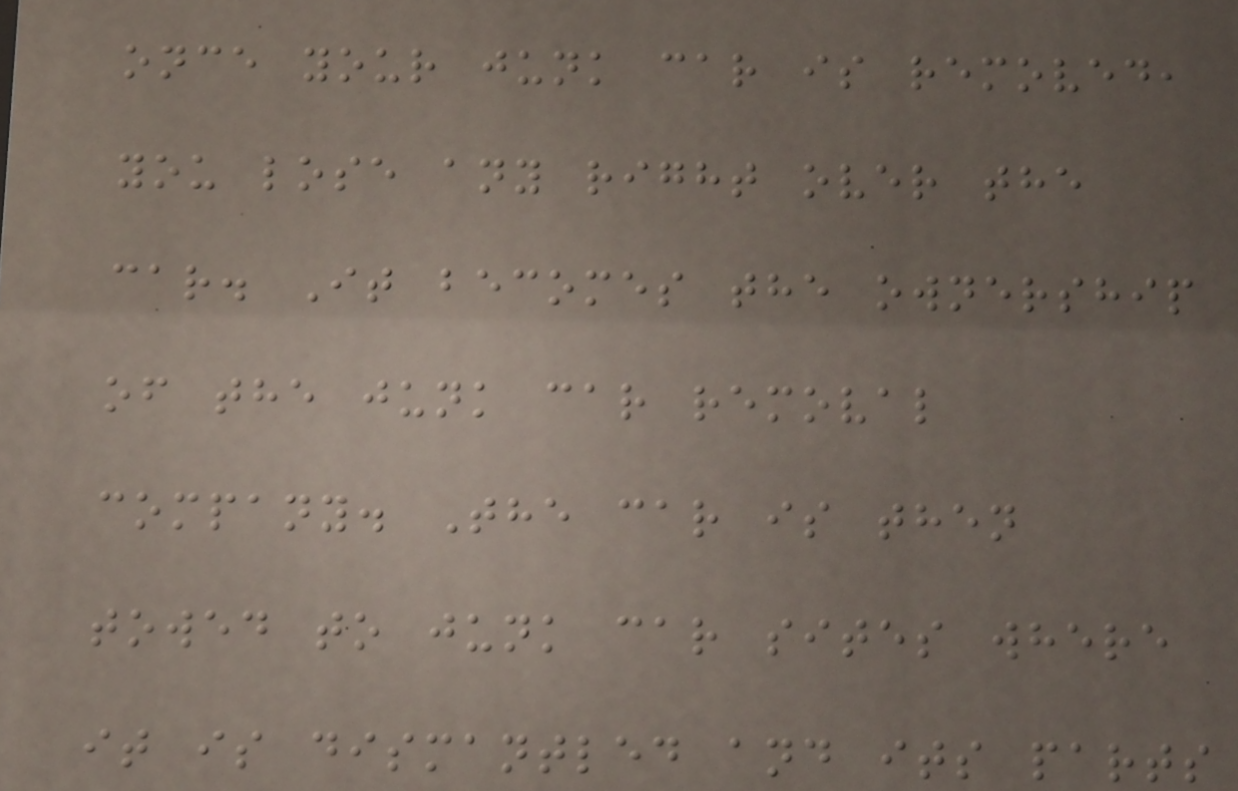once your junk car is removed,
you lose any right over the
car. It becomes the ownership
of the junk car removal
company. The car is then
towed to junk car sites where
it is dismantled and its parts
